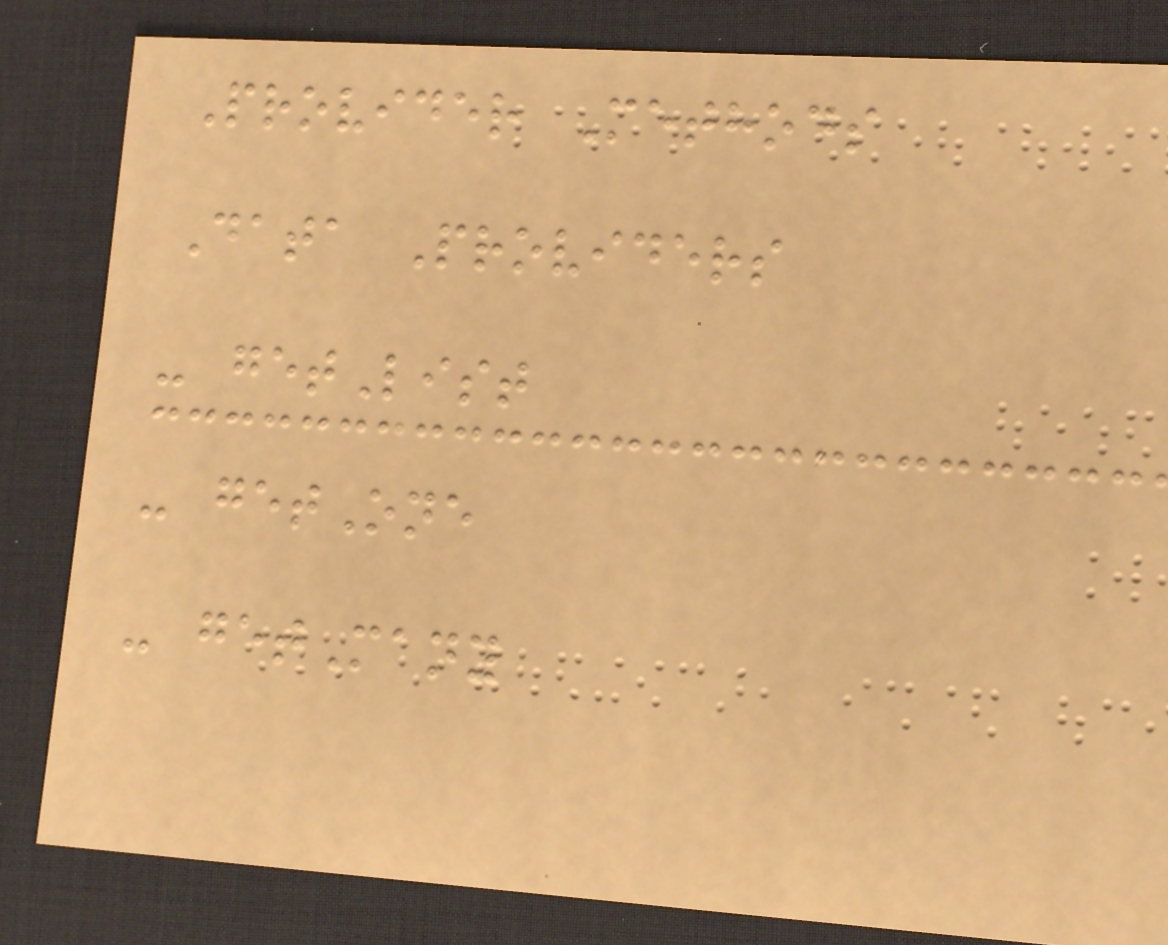Provider Methods
Data Providers
- getList
- getOne
- getMany
